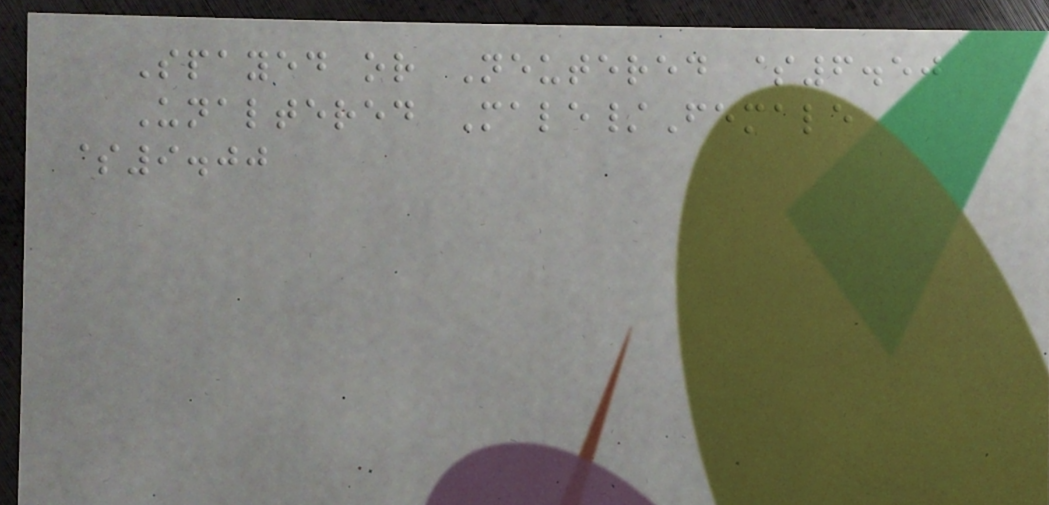Spayed or Neutered $6.50
Unaltered Male/Female
$9.00
